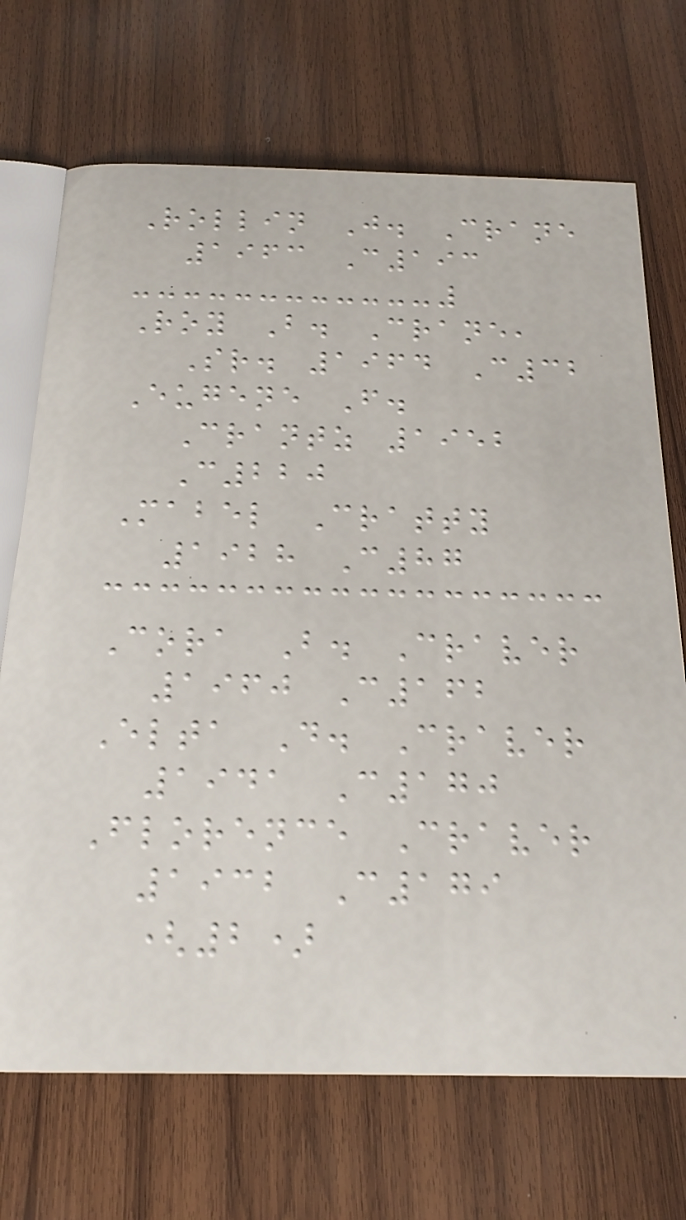Rollin J. Crane
1963 C193
Roy B. Crane,
Sr. 1964 C32
Eugene F.
Crantz 1952
C220
Mabel Cratty
1928 C87
Cora B. Craver
1960 C162
Elta D. Craver
1941 C170
Florence Craver
1932 C179
(2)
